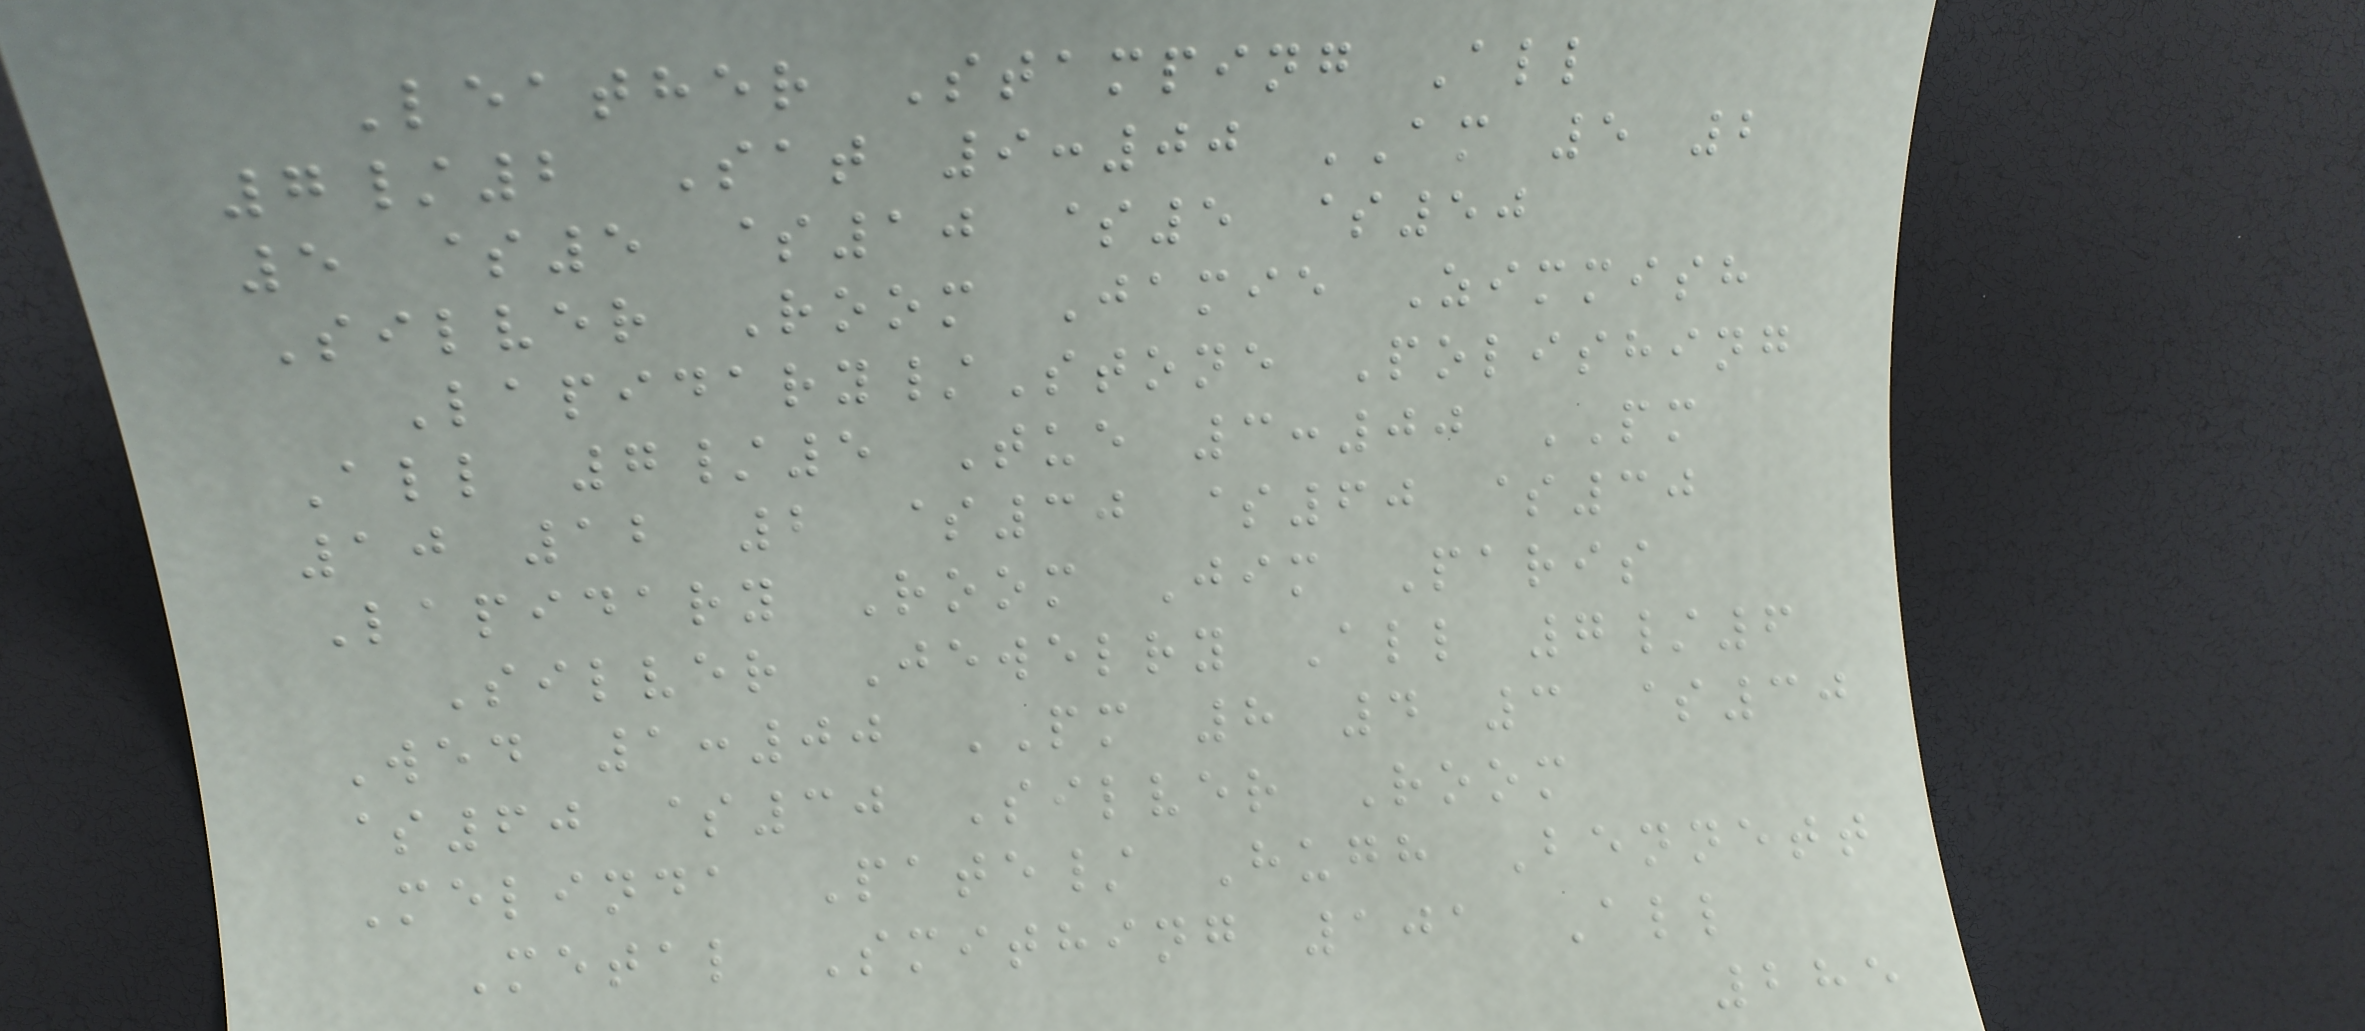Leather Stamping All
7/2 Sat 9:00 AM 5 2
5 $5 $10 $5 $50
Silver Room Jamie Zimmish
Lapidary/Stone Polishing
All 7/5 Tue 3:00 PM
10 12 2 $30 $60 $30
Lapidary Room Jim Paris
Silver Jewelry All 7/6
Wed 1:00 PM 8 4 3 $30
$60 $30 Silver Room
Melinda Pate/ Hugh Bennett
Metal Smithing 101 All
285
